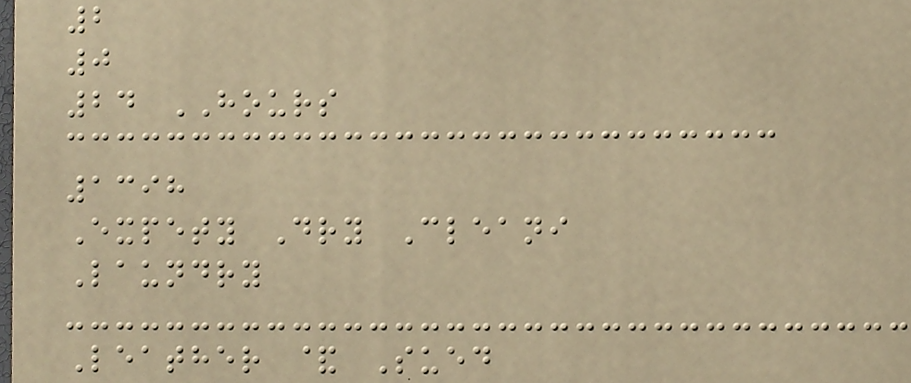2
0
24 HOURS
1398
Expety Dry Cleani
Laundry
Leather & Sued
